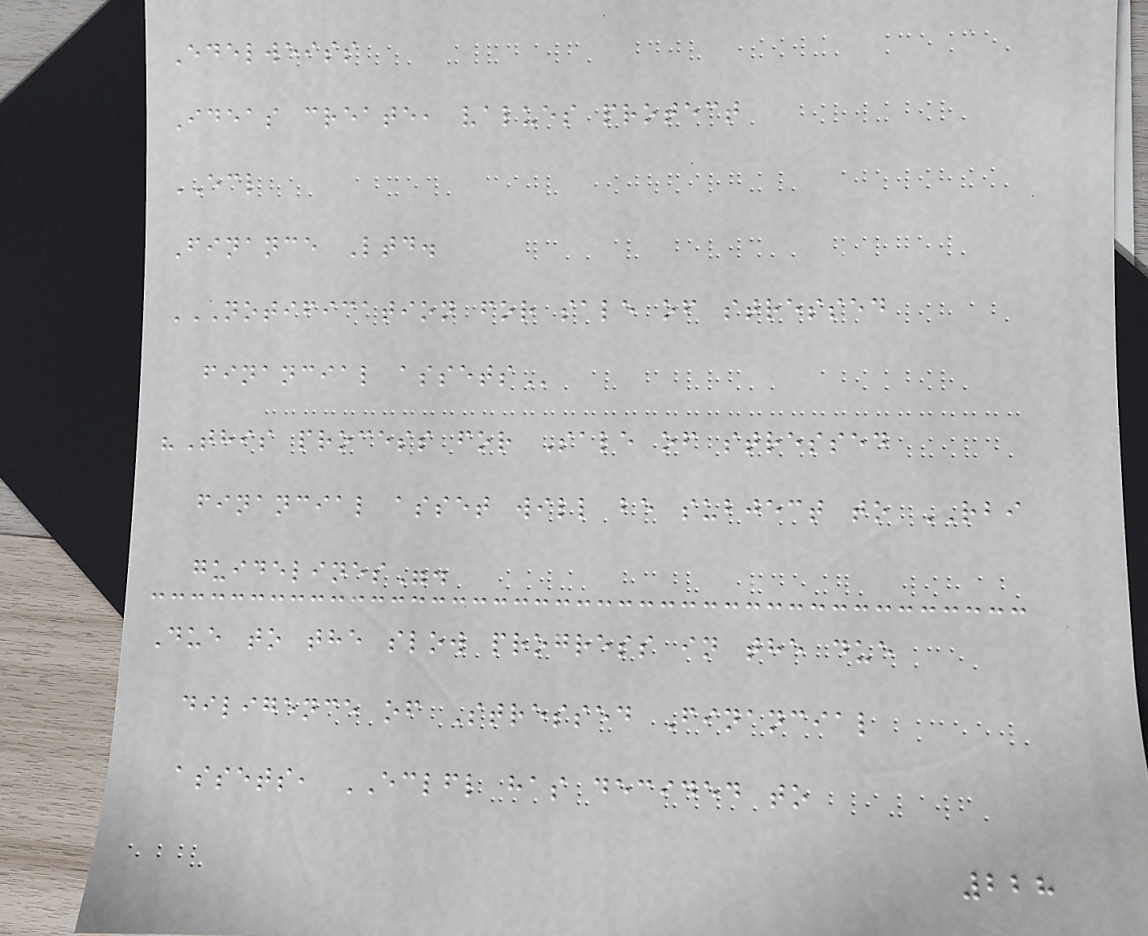Edelweiss
Ideas create, values protect
ECL
Finance Ltd.
NOTIFICATION FOR SALE OF STRESSED
FINANCIAL ASSETS
"This process for Sale of stressed
financial asset will be subject to RBI
guidelines".
Due to the slow progress in the due
diligence of Stressed Financial
assets, ECLFL has decided to
228
